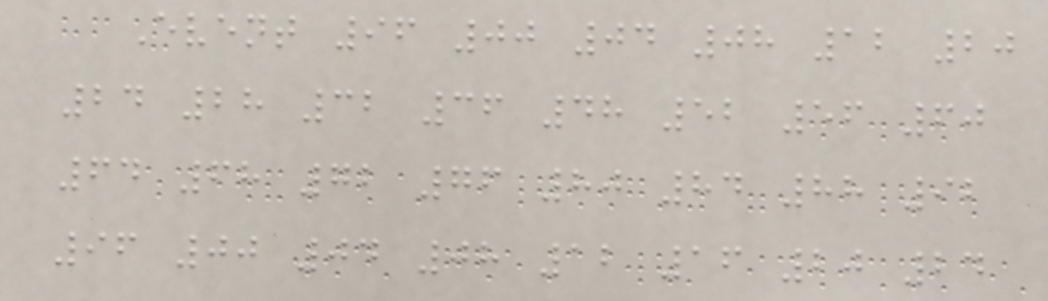Event 96 00 04 08 12 20
24 28 32 36 48 52 56 60
64 68 72 76 80 84 88 92
96 00 04 08 12 16 20 24
